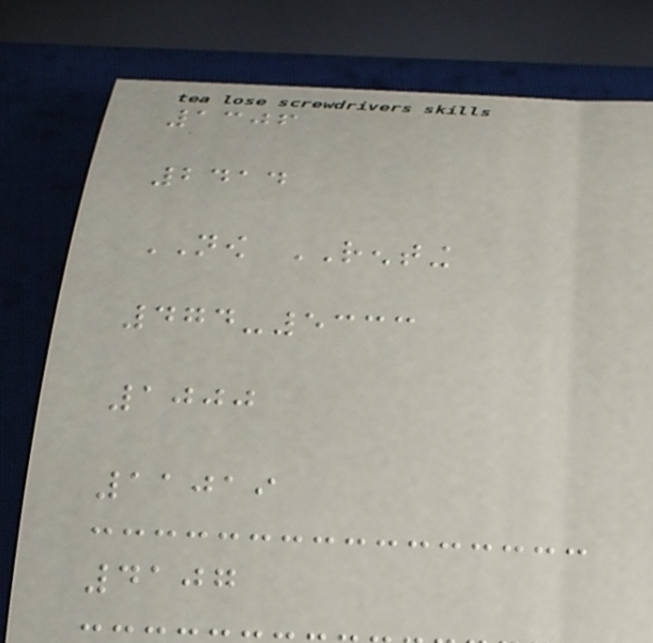1306
2414
NOW RENTING
474-5333
1000
11019
4107
